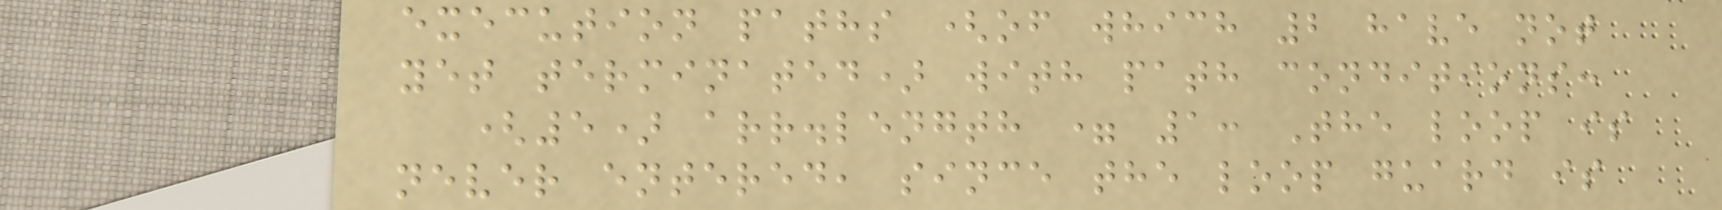execution paths (of which 2 have not
yet terminated) with path conditions:
(5) arr.length = 1: The loop is
never entered, since the loop guard is
